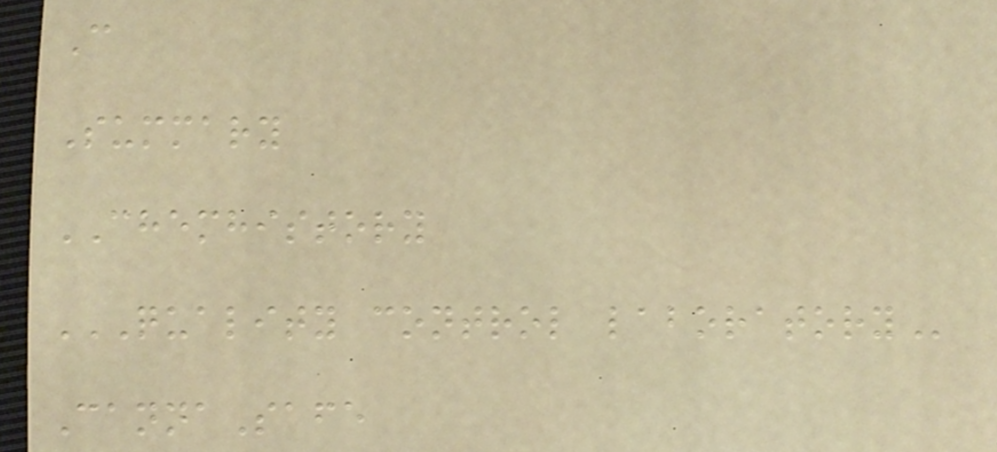C
Summary
CHEMHISTORY
QUALITY CONTROL LABORATORY
CannaSafe
